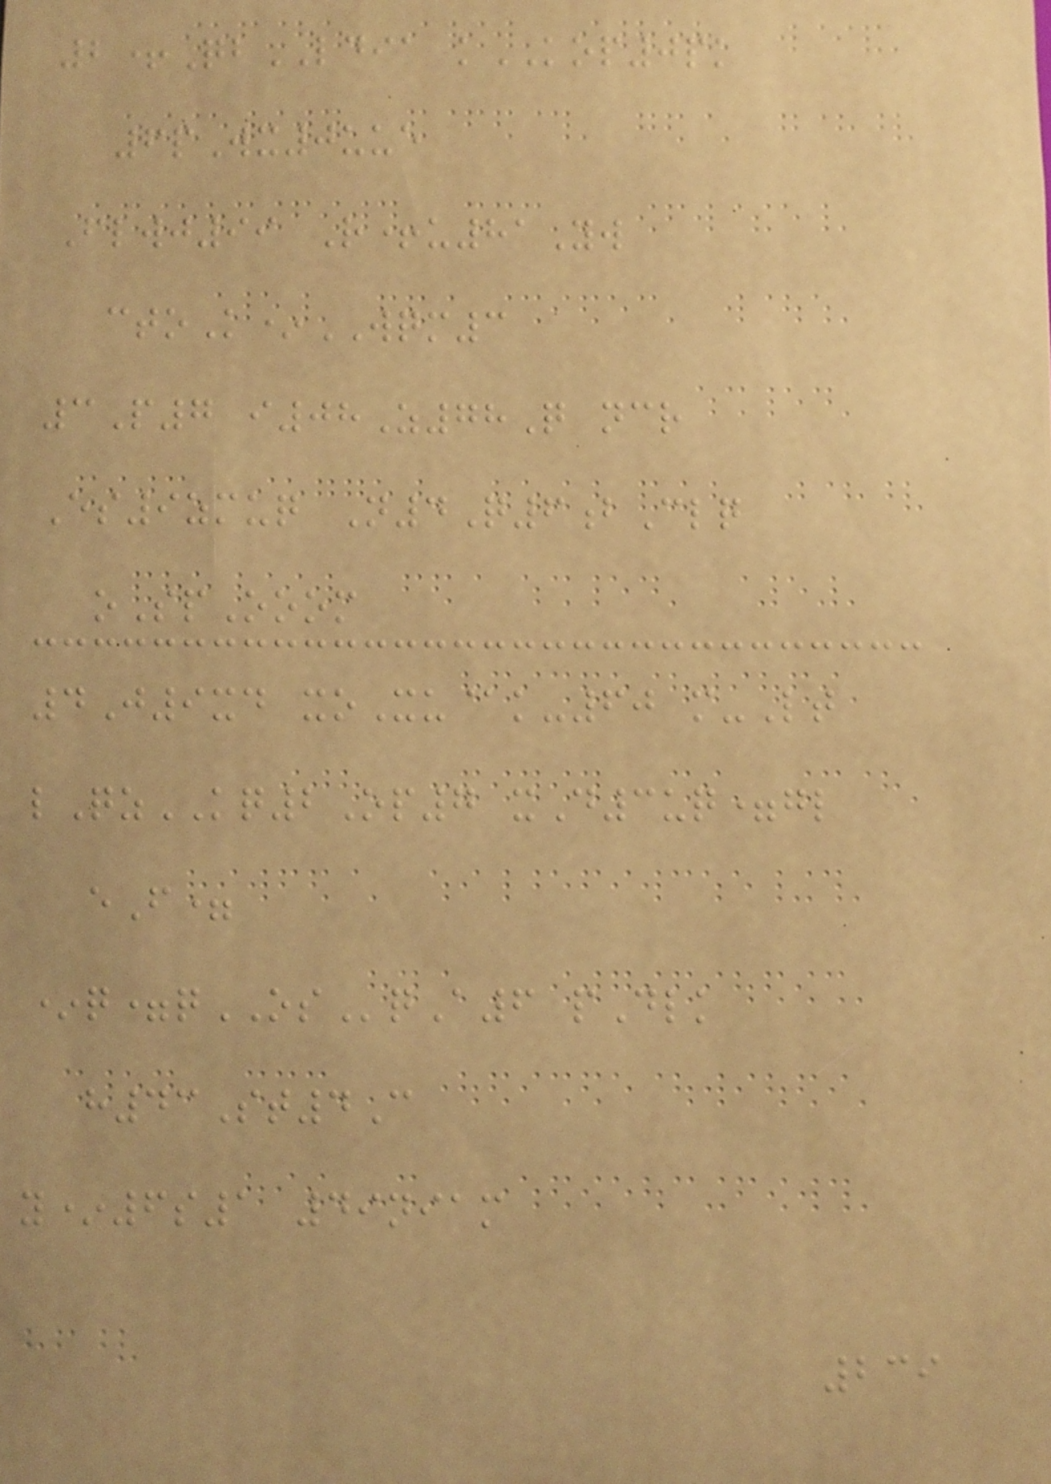2+QbLDIA kKOP0pk
6pWx0uue
Flwj99 R+u81Yw
ctoK*WQM3
3P7 i08Z78Q ncr
Es9zmuq N4Q6bClq
oSpOoom
4J9xd xoXu@k-60 m-Lt
lQzKQ2Op7 xD3uq=gl
eF=
*q=qOSqA6 pDlk
h43St4C
y*6s1 49niam
239
